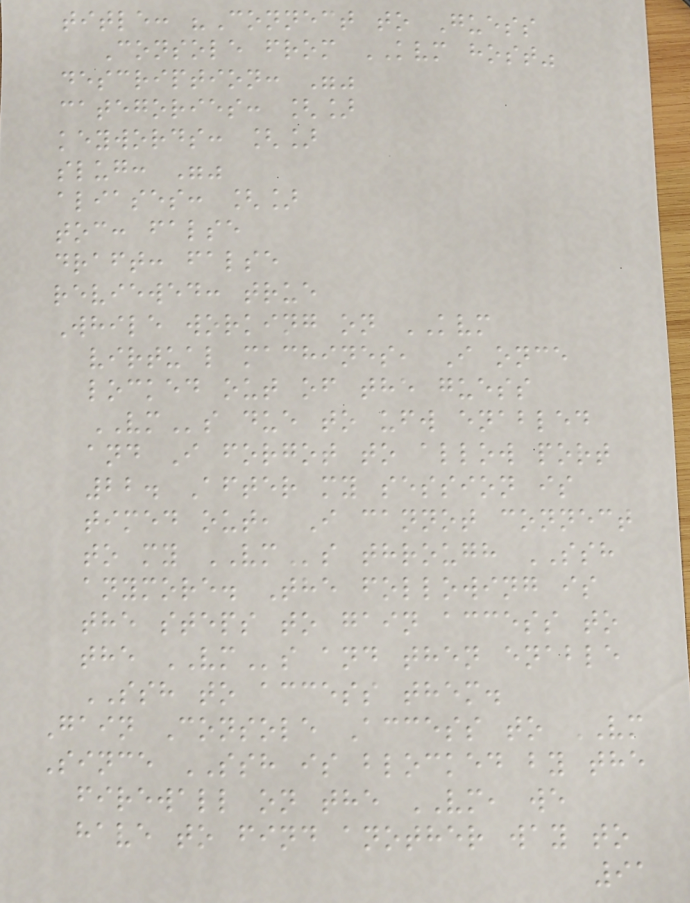title: "Connect to Guess
Console from KVM host"
description: ""
categories: []
keywords: []
slug: ""
aliases: []
toc: false
draft: false
reviewed: true
While working on KVM
virtual machines, I once
locked out of the guess
VMs due to ufw enabled
and I forgot to allow port
22. After my session is
timed out, I cannot connect
to my VMs through SSH
anymore. The following is
the steps to gain access to
the VMs and then enable
SSH to access them.
Gain Console Access to VM
Since SSH is blocked by the
firewall on the VM, we
have to find another way to
91
